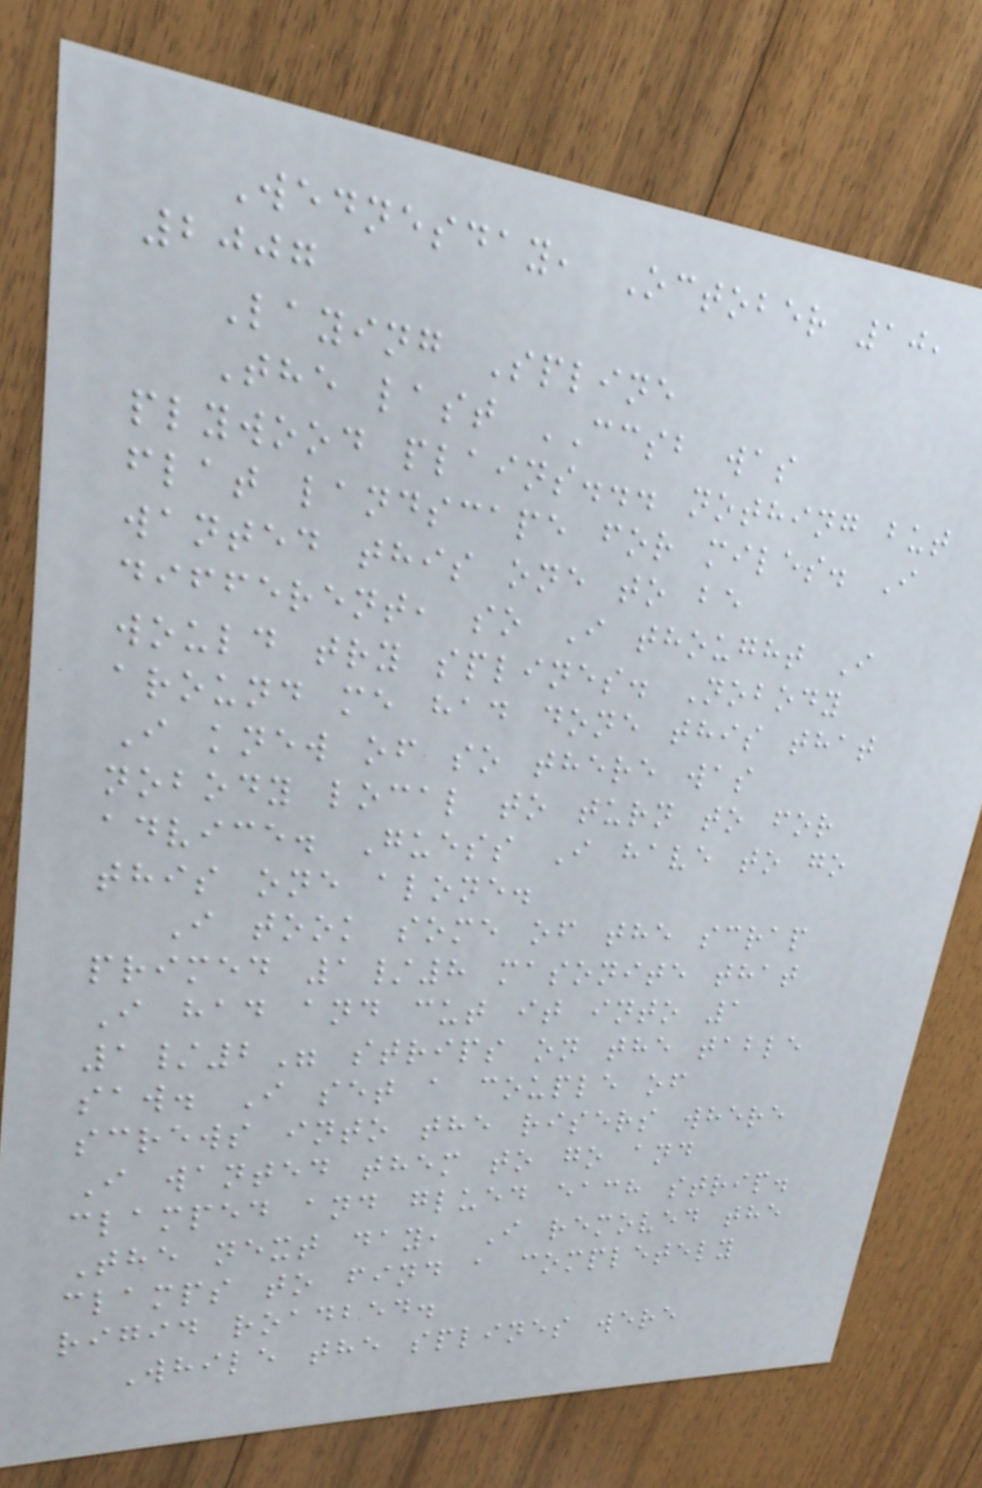Wednesday, October 10,
2007
Laying Spline
The last CCSB was
plywood plains... nothing but
flat landscape for miles. I
wanted this one to be
different, so I thought I
would try splines. Nobody
around me had done this that
I knew of so there was
nobody local to turn to for
advice. Guess I have to go
this one alone.
I took some of the scrap
primed 1/8 masonite that
I had and cut it into 1
1/2" strips on the table
saw. I set a couple of
screws into the risers where
I wanted them to go and
clamped and glued each strip.
The next day, I removed the
clamps to find a completely
rigid roadbed.
While the splines were
